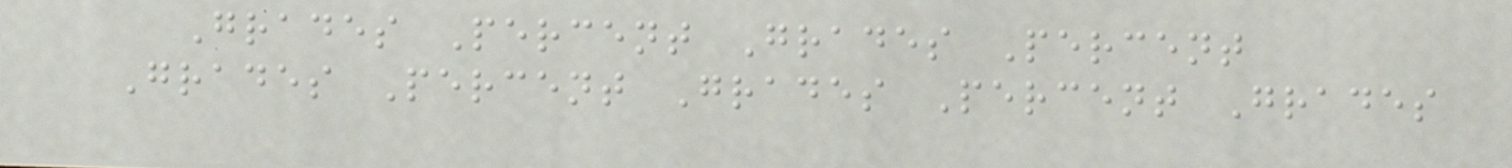Grades Percent Grades Percent
Grades Percent Grades Percent Grades
